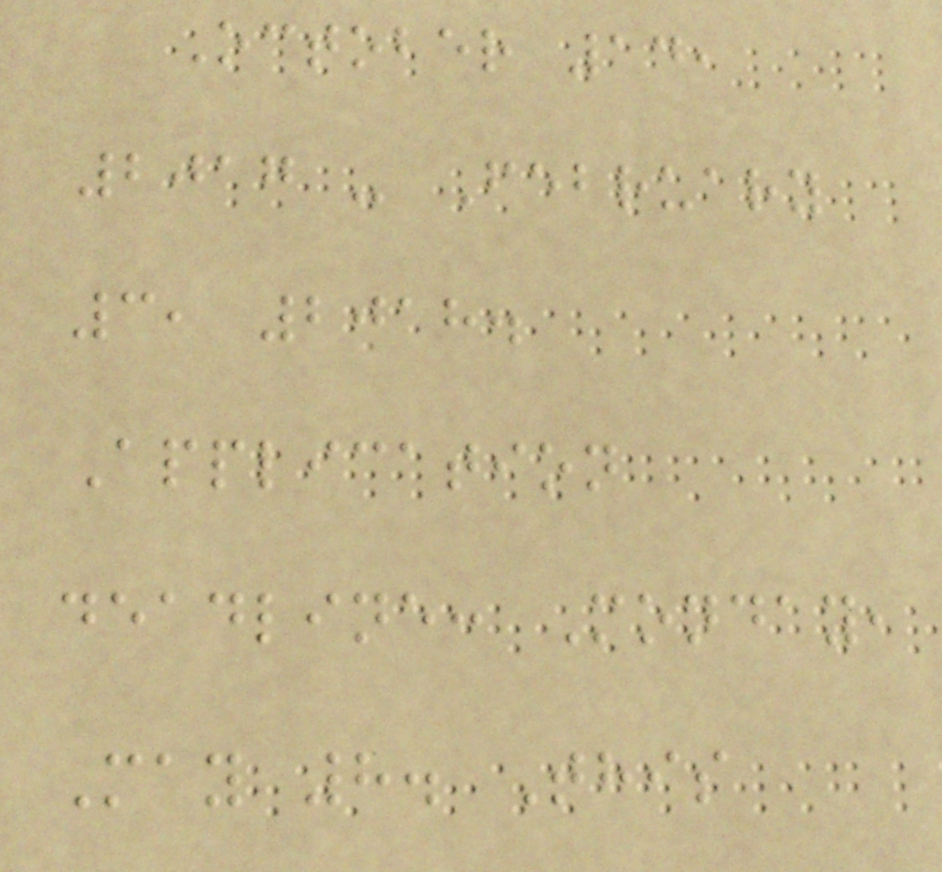October 14,
2017 - February
3, 2018.
Application
deadline: Monday,
May 8. This
